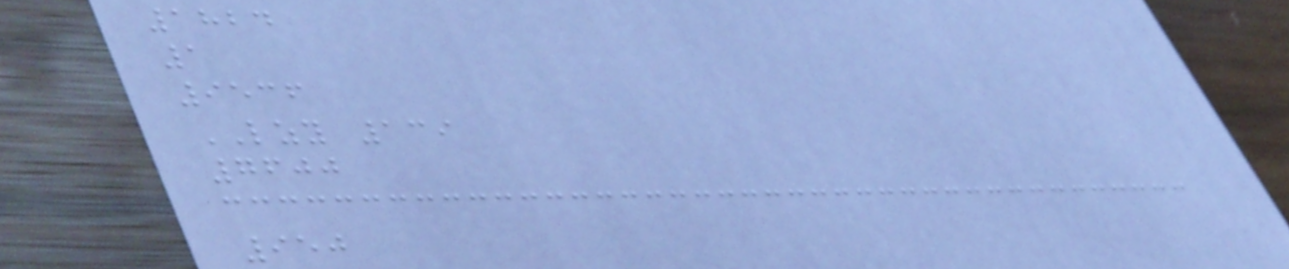1824
1
9536
LZY 139
7600
950
